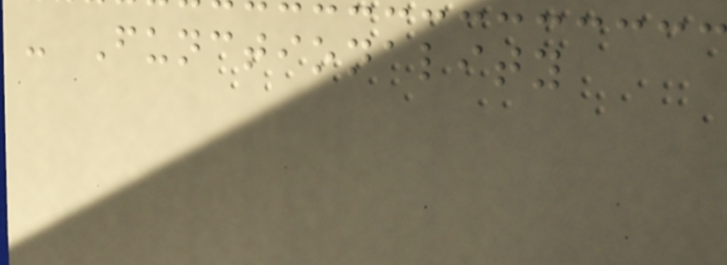- Functionality
